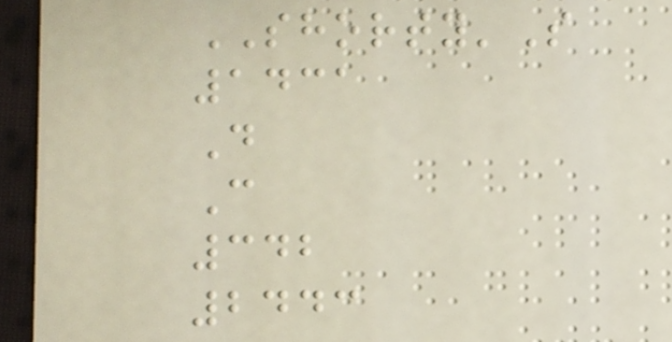SHORTY'S
1431
D
C
342
2443
